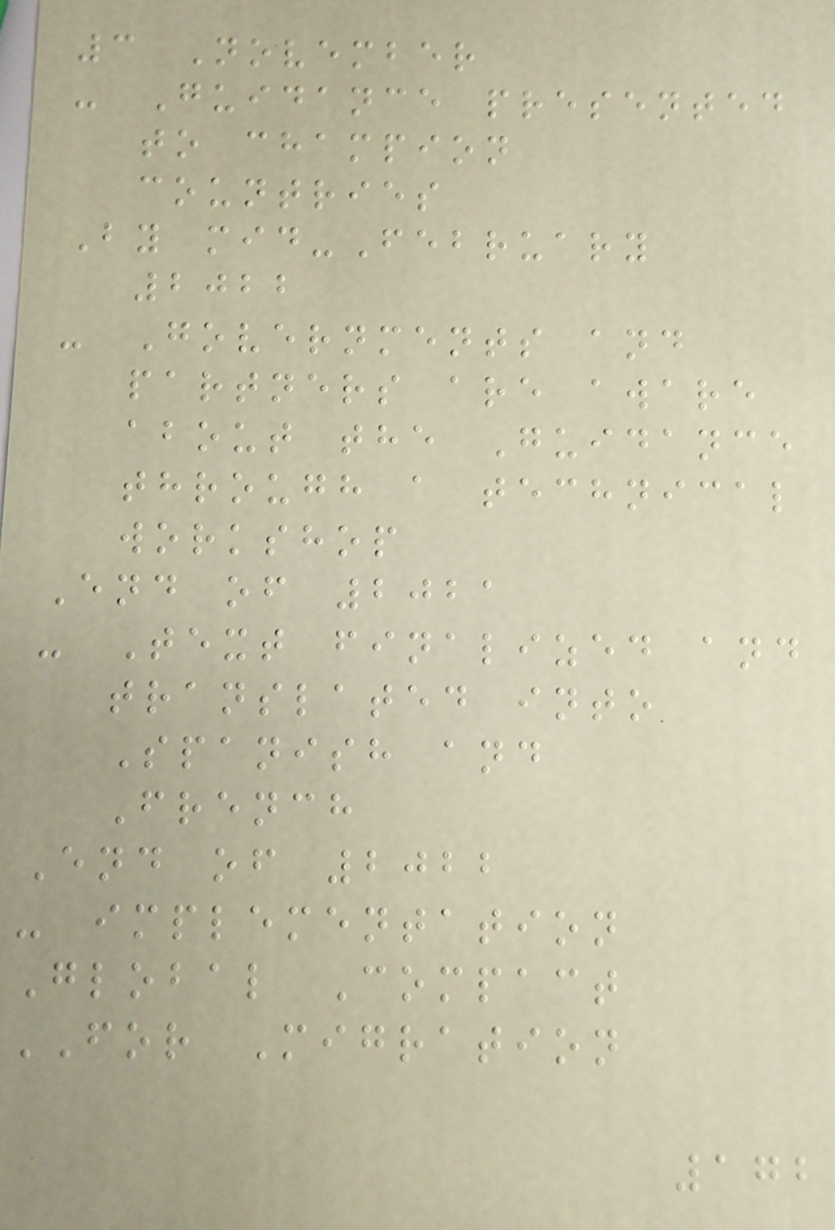3 November
- Guidance presented
to champion
countries
By mid-February
2022
- Governments and
partners are aware
about the Guidance
through a technical
workshop
End of 2021
- Text finalized and
translated into
Spanish and
French
End of 2022
- implementation
Global Compact
FOR Migration
172
